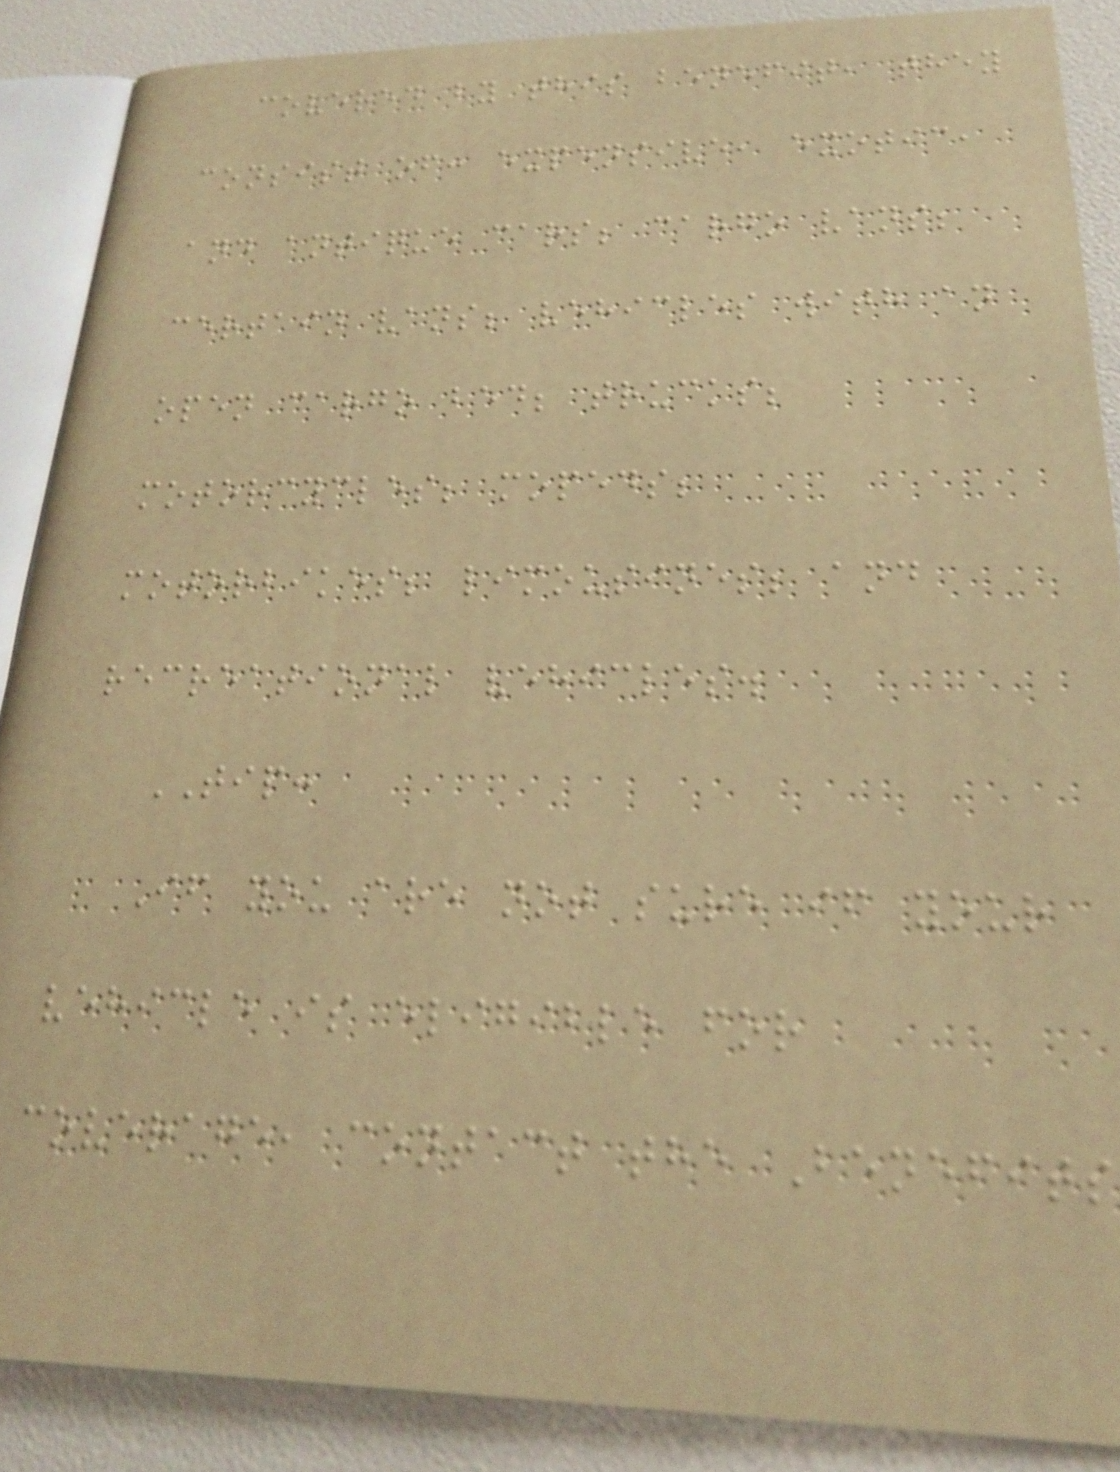covered by this benefit, they
consist of: expensive, exotic,
and antique cars; cargo vans;
certain vans; vehicles with an
open cargo bed; trucks;
motorcycles; mopeds;
motorbikes; limousines; and
recreational vehicles.
TIP:
If you are not sure if your
vehicle is eligible for
coverage, contact the Benefits
